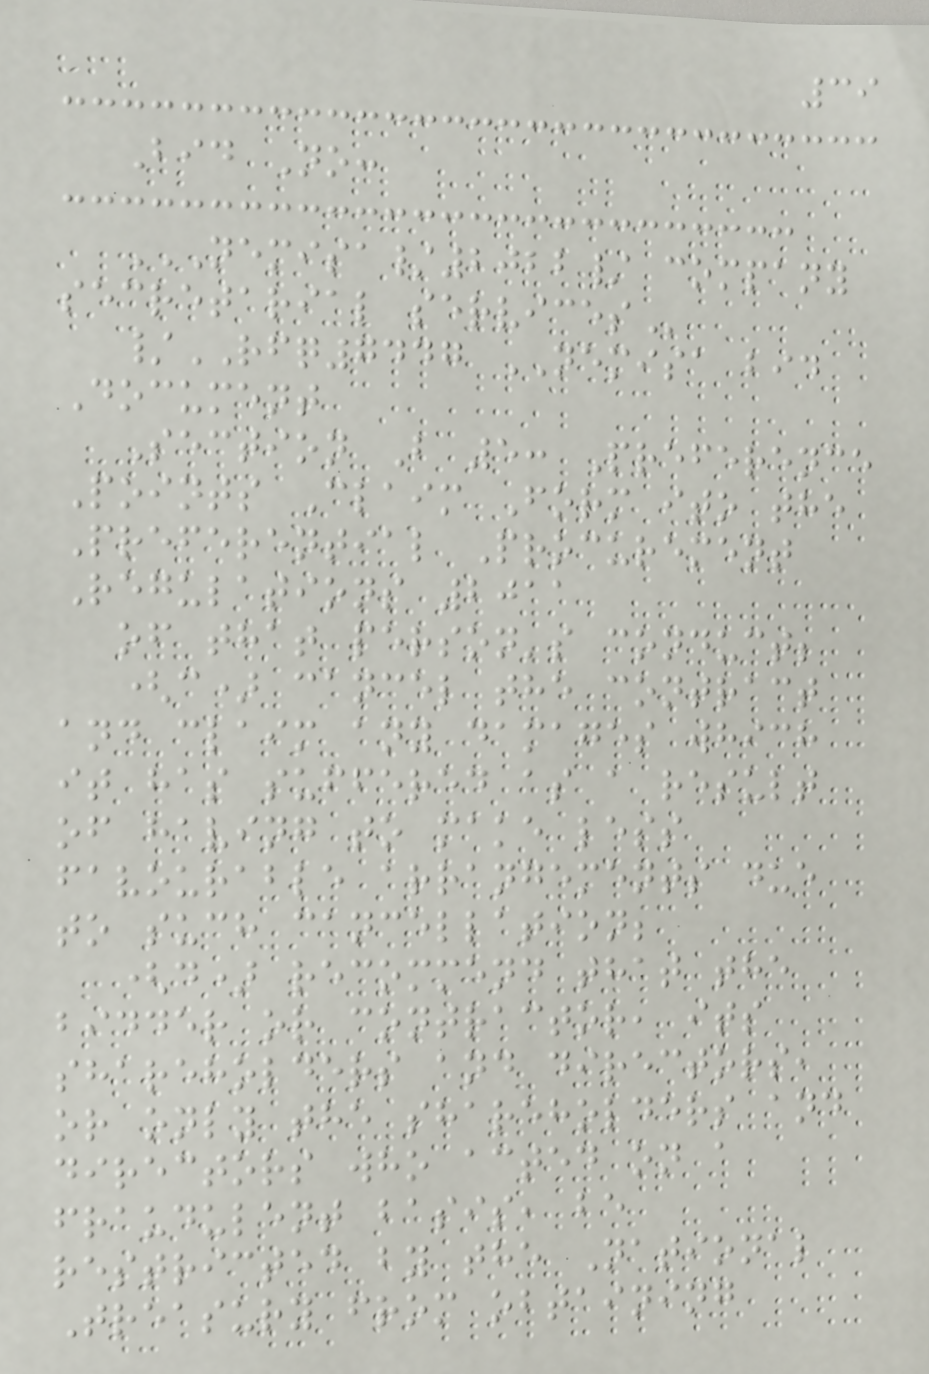39
Bid No:
NEMISA/2022/ COMPANY
SECRETARIAL SERVICES
/RFQ7447 NEMISA bid
Document
Section B 5: Preference
Points Claim Form ito the
Preferential Procurement
Regulations 2011
of that person's conduct;
(c) cancel the contract
and claim any damages which
it has suffered as a result
of having to make less
favourable arrangements due
to such cancellation;
(d) recommend that the
bidder or contractor, its
shareholders and directors,
or only the shareholders and
directors who acted on a
fraudulent basis, be
restricted by the National
Treasury from obtaining
